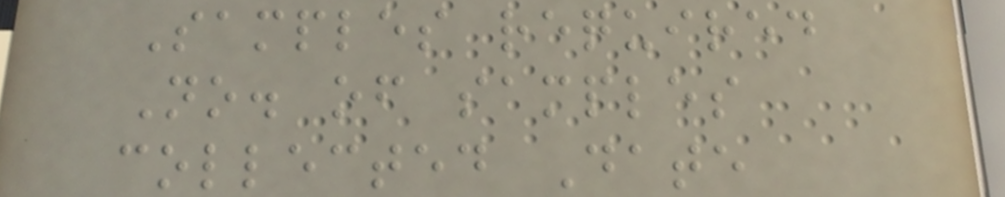Samples required
No. of samples
collected Date
